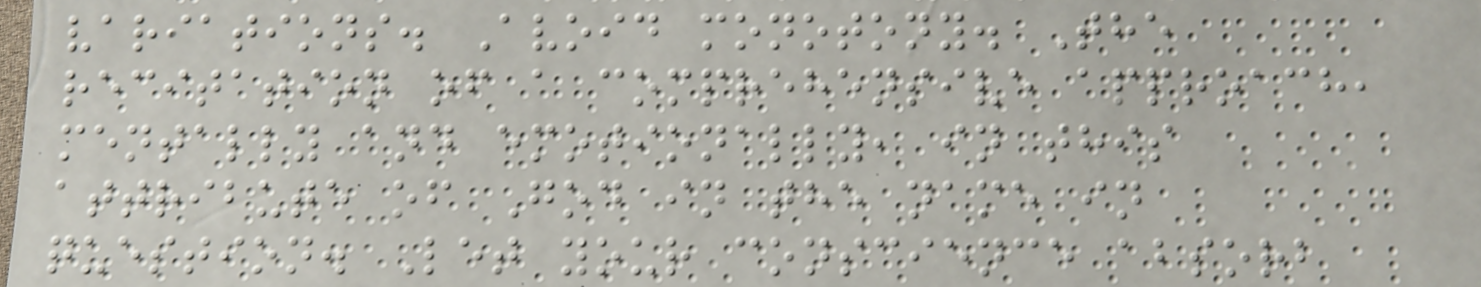variations. Avoid monotony. The
recitation of a comprehensive approach,
mentally and emotionally, in this
attribute of God in the name in
question. Let your conscience absorb
